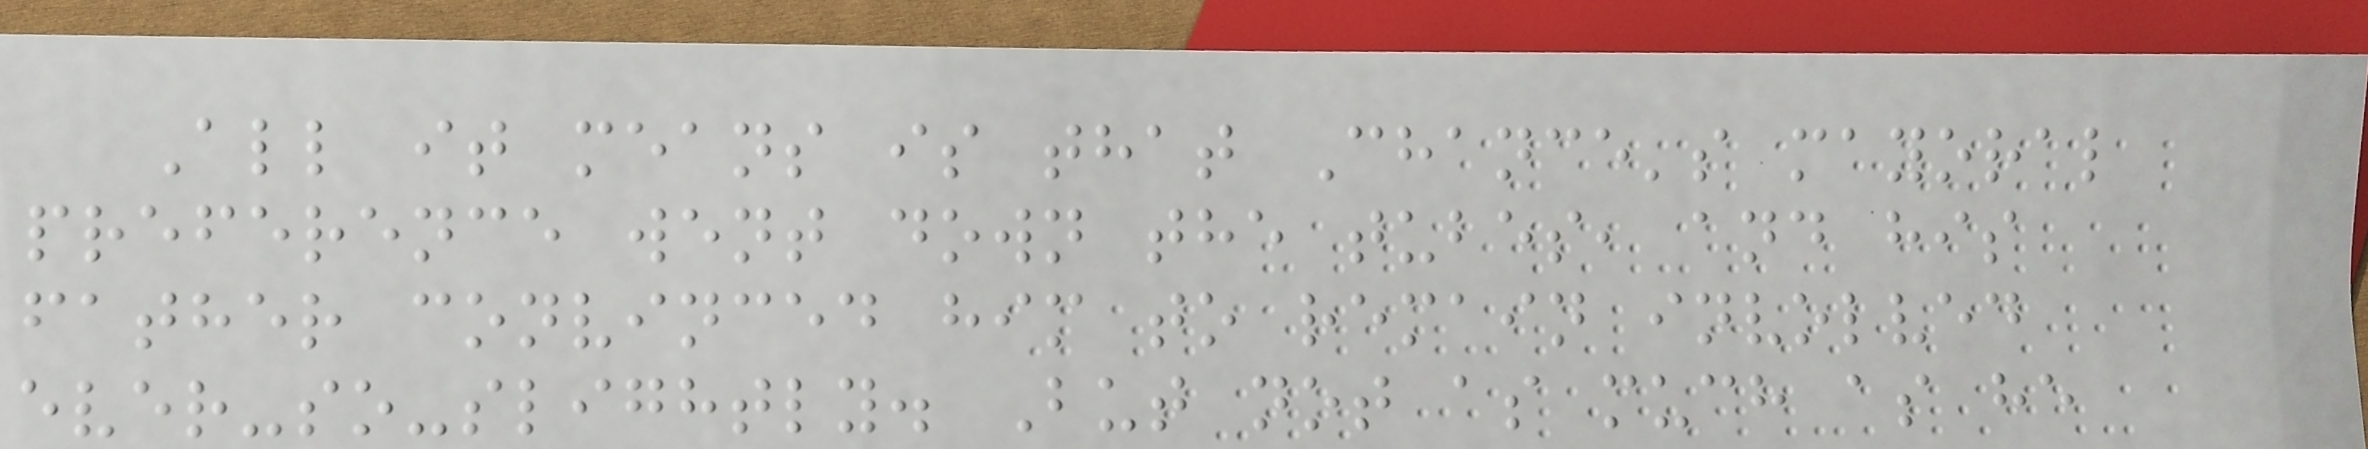All it means is that Chance's mayoral
preference went down the tubes, and his
father convinced him to remain involved
ever-so-slightly. But not as much as he
